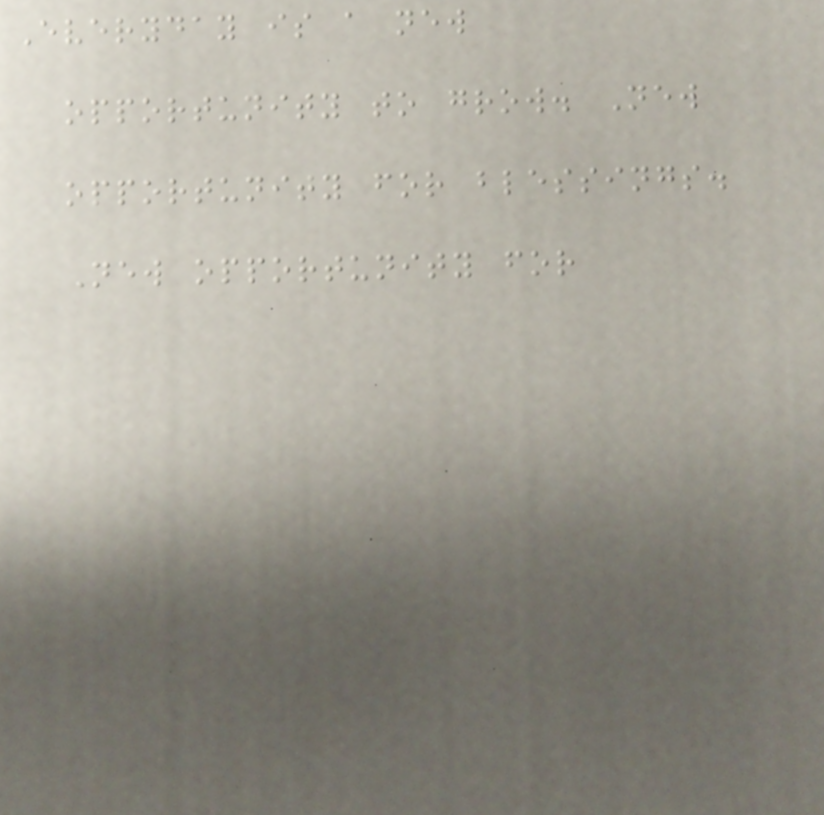Everyday is a new
opportunity to grow. New
opportunity for blessings.
New opportunity for
